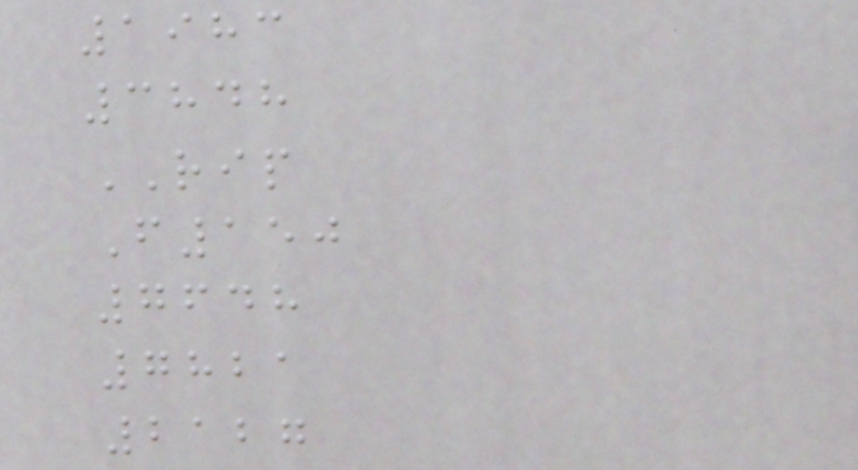1983
3848
RIP
F150
7648
7821
2127
